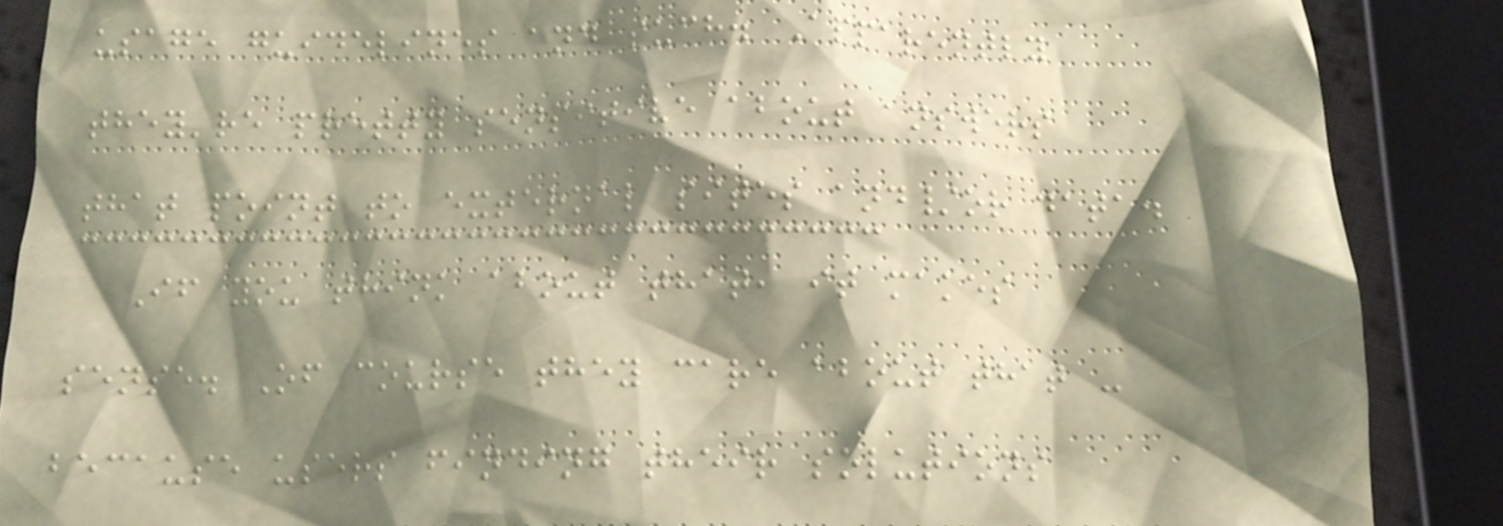usage guidelines and such. Apparently
they're pretty sensitive about answers
that point to external sites and/or data.
If you think about that, it makes
sense. Of course they care about that -
because users finding their solutions
